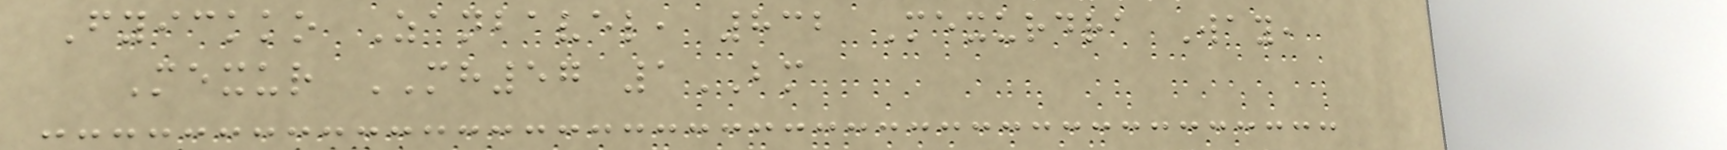Fyickko Zanbavel, 832 Mexurdra Way,
Mexur MH57 1BM
